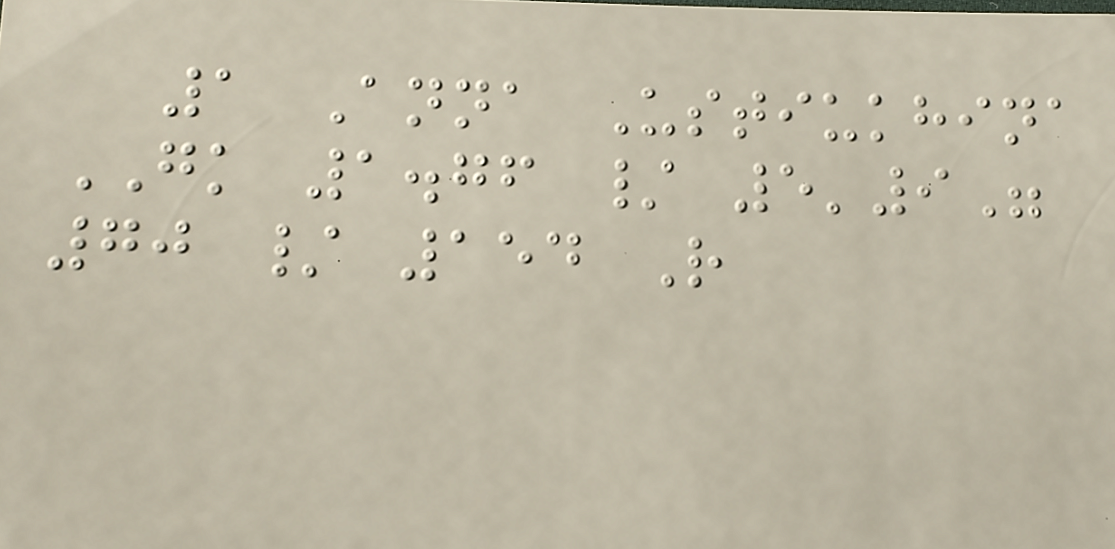1 Anna Ustiukhina
GK 1.76 / 5'9"
70 / 154 R
